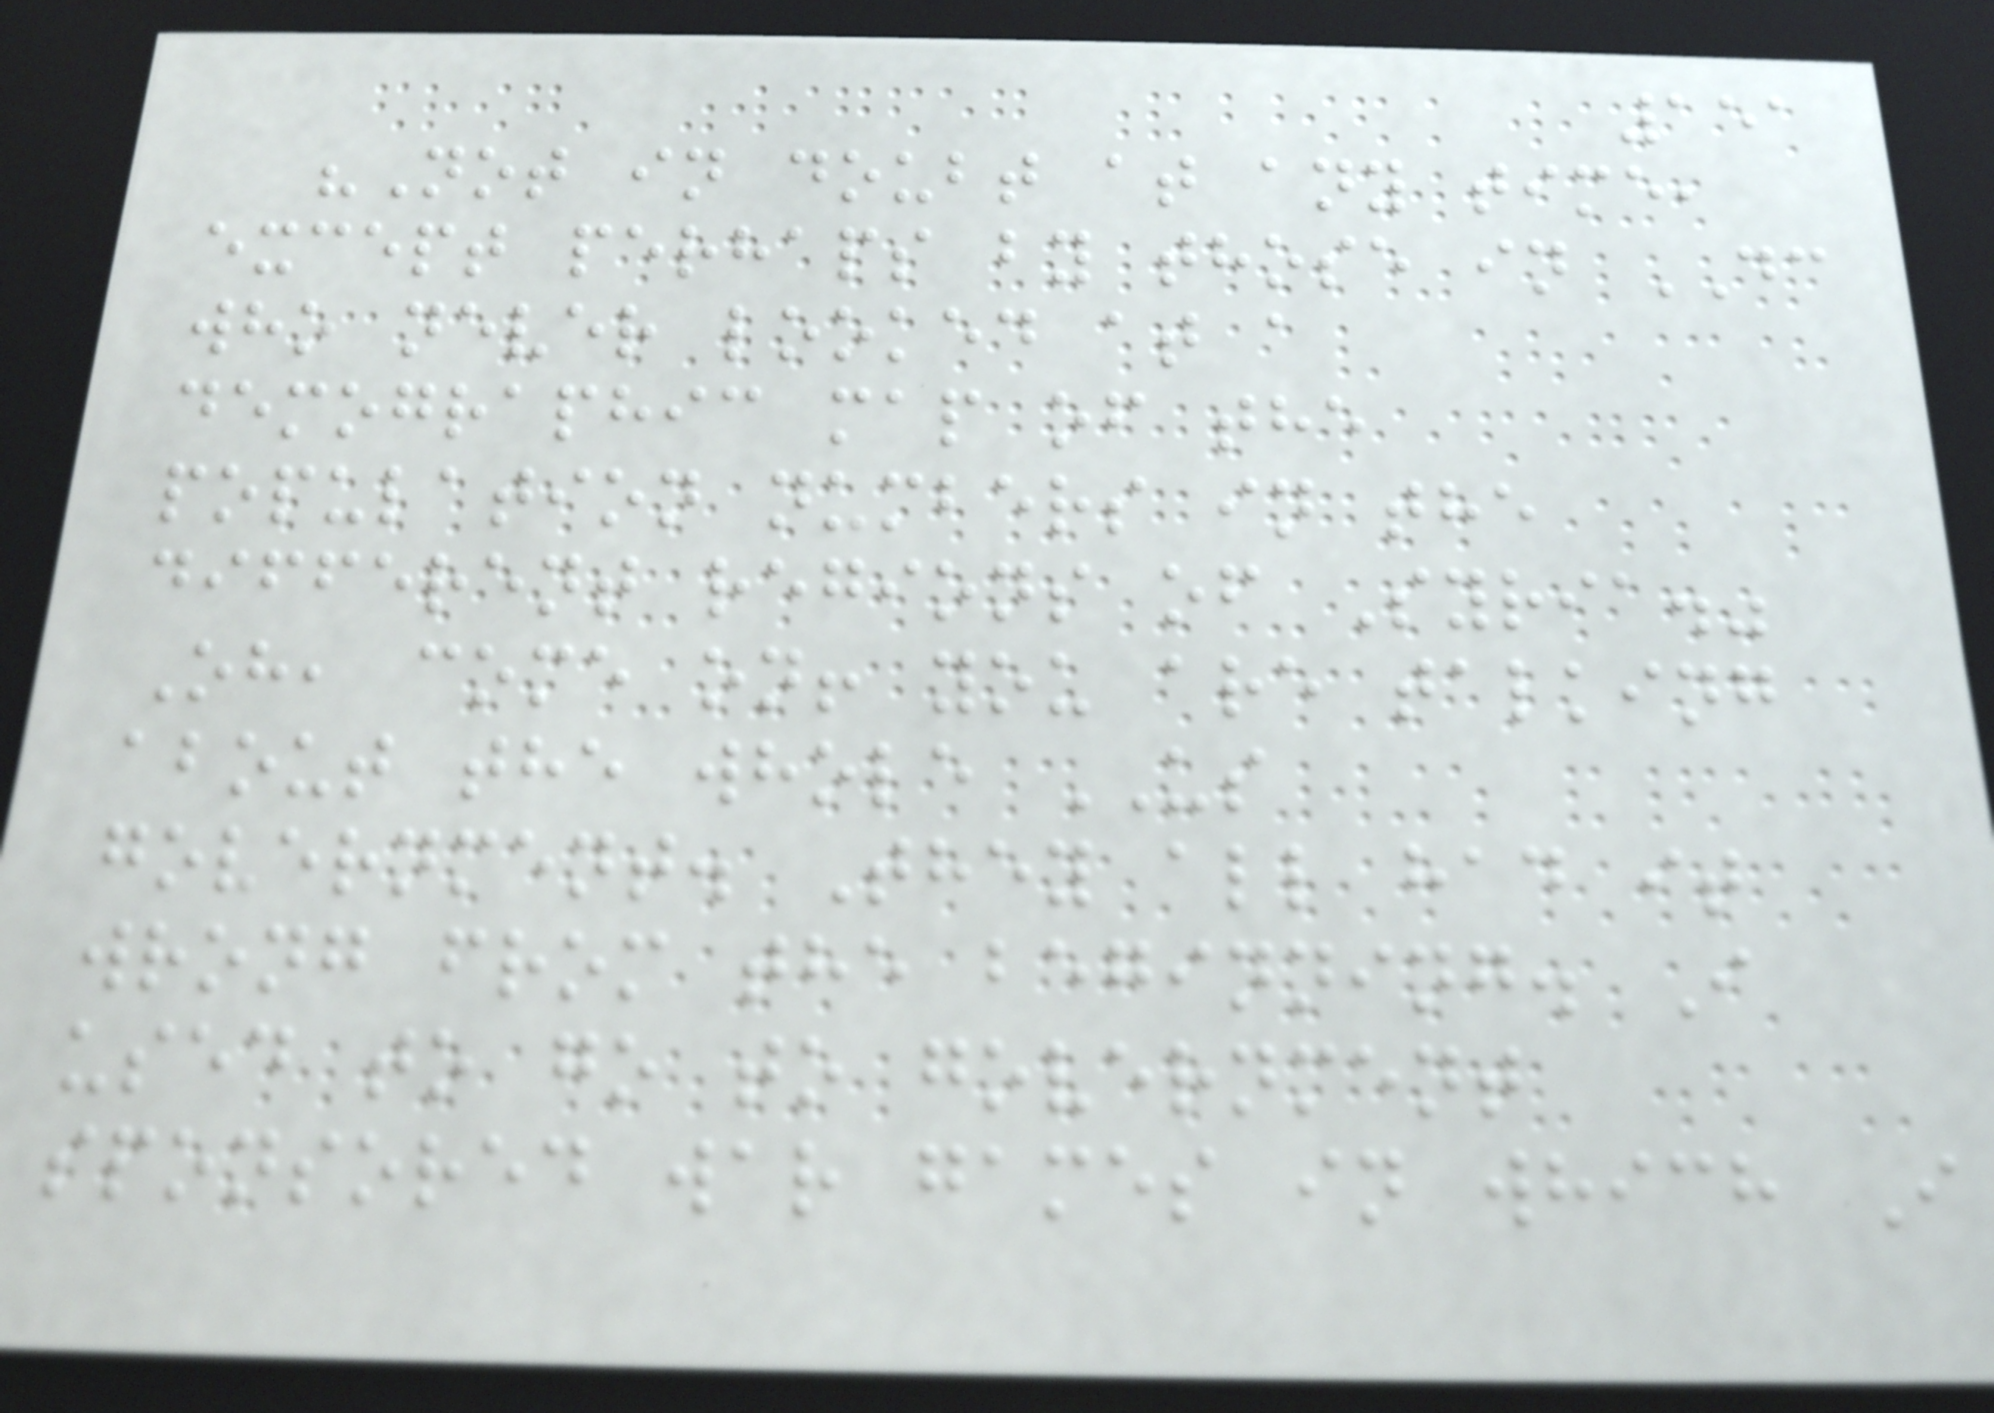151
"Not in doubt at any time,
except perhaps by those in DC
who never looked at a
demographic map of the
population numbers in the
different regions of Syria."
Oh, come on! you are talking
about the whole US
government. They all had it
wrong from the beginning. I
used to go to government
sponsored war games in which I
